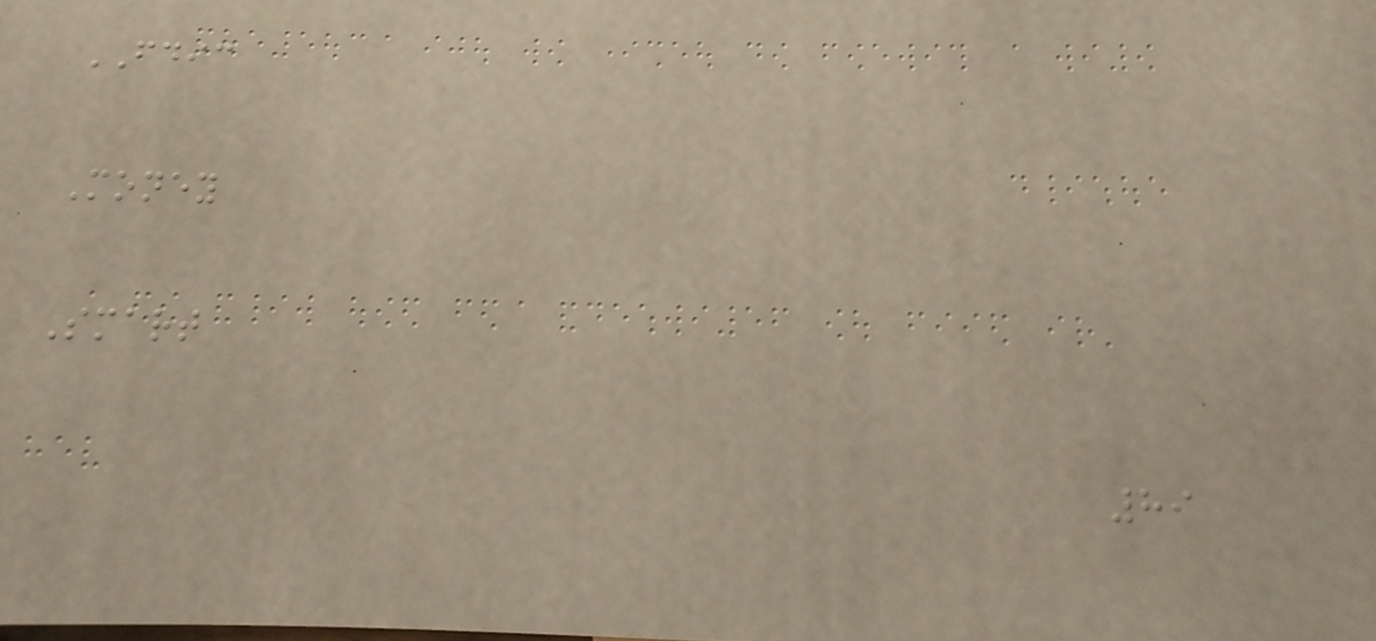FDIC
Money
Smart
89
